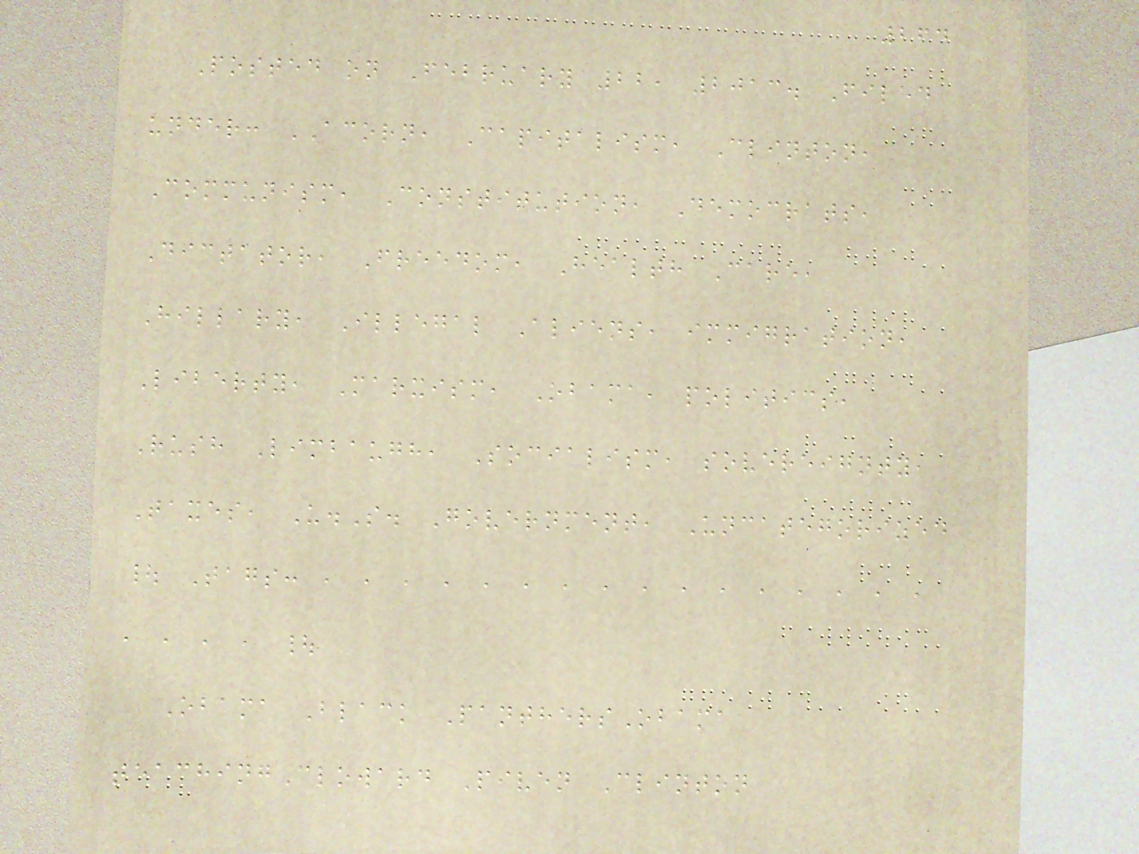264
Posted on February 22, 2013. Filed
under: ACORN, Capitalism, Clinton,
Communism, Constitution, Democrats,
Dictator, Freedom, Health Care,
Hillary, Illegal Aliens, immigration,
Liberty, Marxism, Obama, politics,
Rush Limbaugh, Socialism, sovereignty,
Taxes, U.S. Government, Uncategorized
| Tags: , , , , , , , , , , , , , , , ,
, , , , |
Obama Black PanthersObama
teachingCloward Piven Clinton
